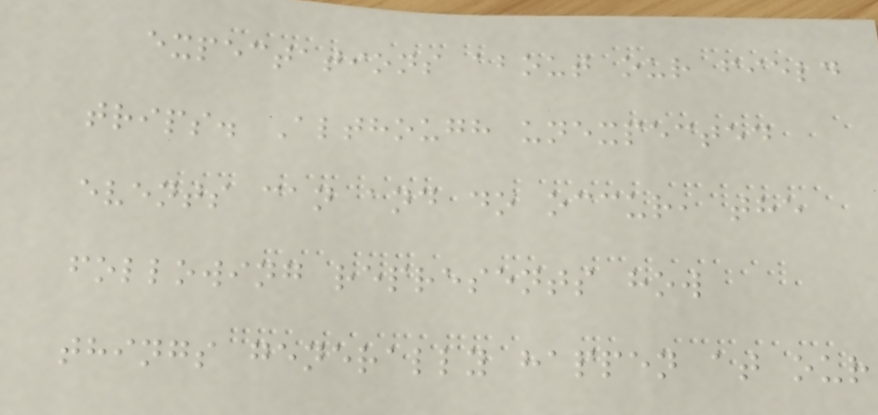expectations about our field
trips. Although unexpected
events can and do occur, the
following represents how
things generally happen at our
